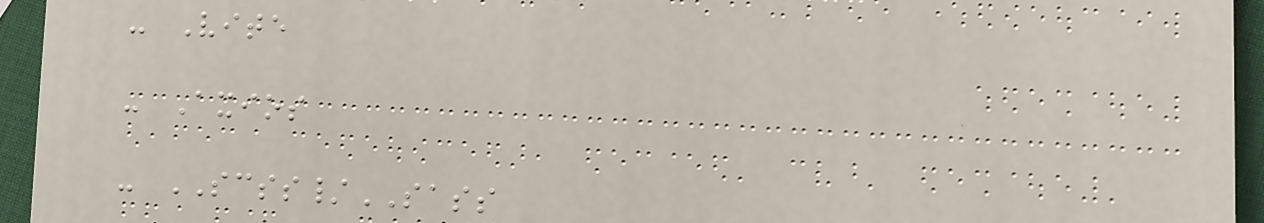- Vite
- Axios
- SCSS/SASS
